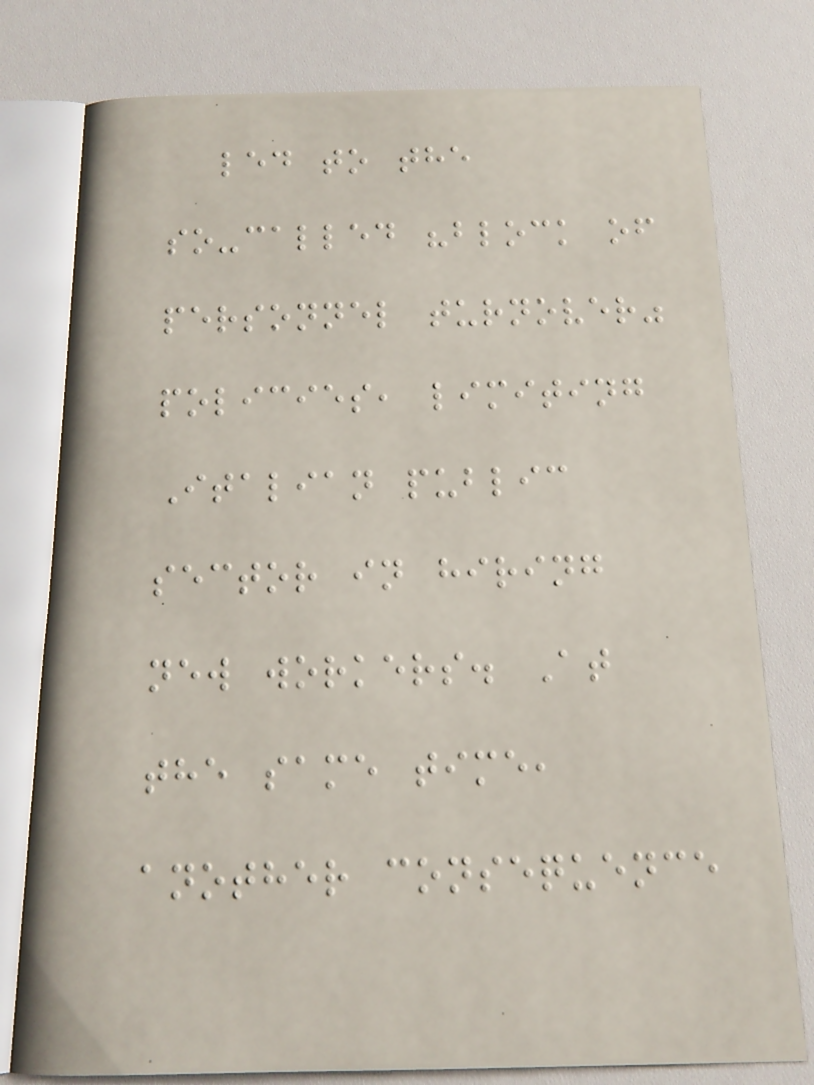led to the
so-called "block of
personnel turnover"
policies, limiting
Italian public
sector in hiring
new workers. At
the same time,
another consequence
